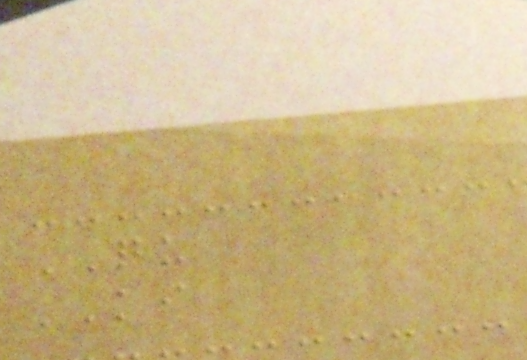QU
KI
